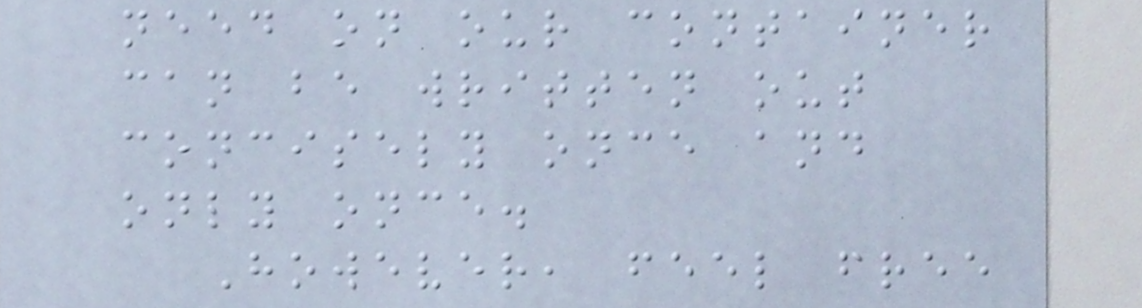need on our container
can be written out
concisely once and
only once.
However, feel free
